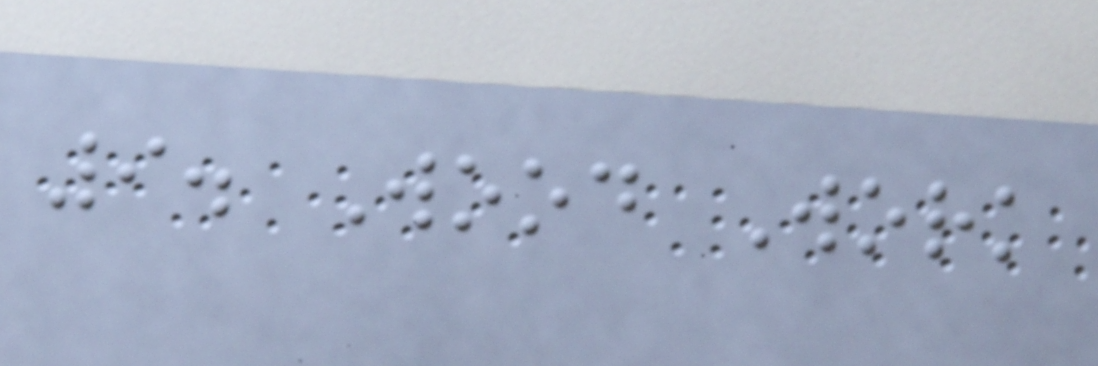9. Wood Work
